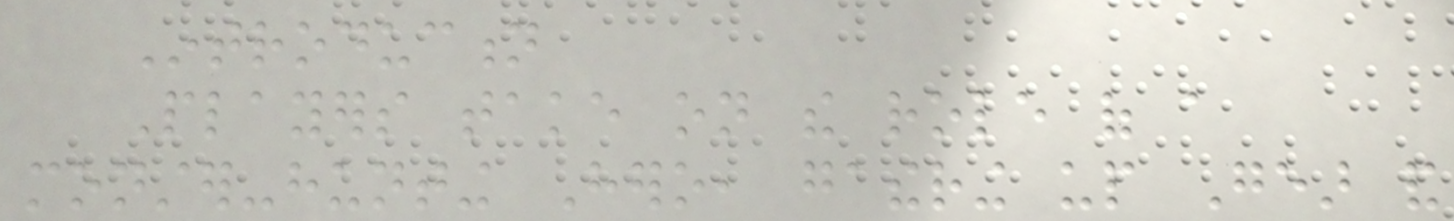Introduction
Players take on the role of a
monster-hunting Hero, gathering up Gear and
